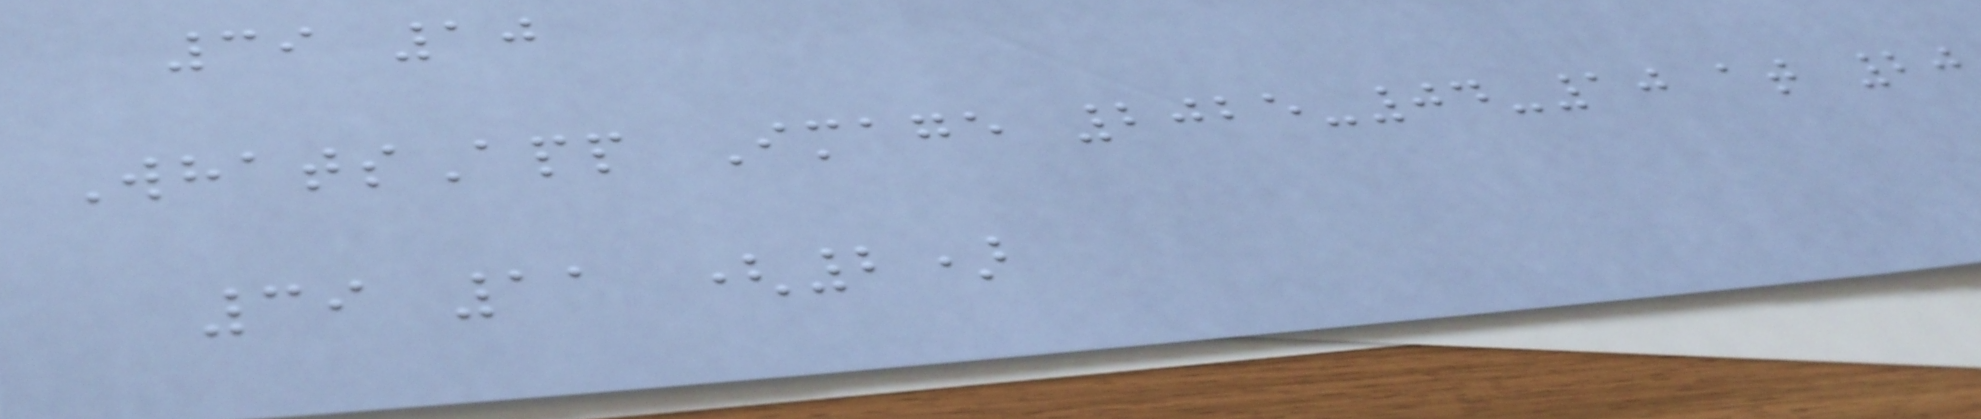39 10
WhatsApp Image 2025-04-10 at 20
39 11 (2)
